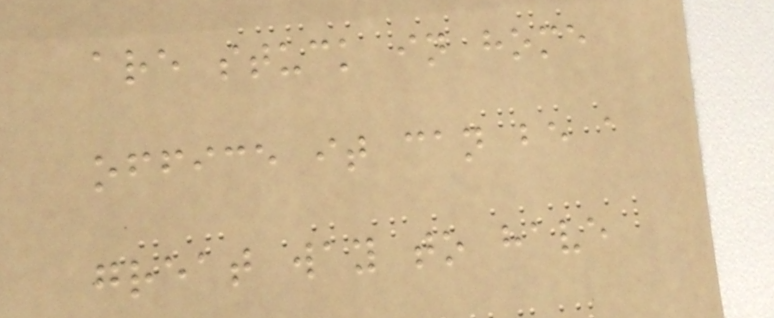are stuck in home
office it can be a
great way to have
